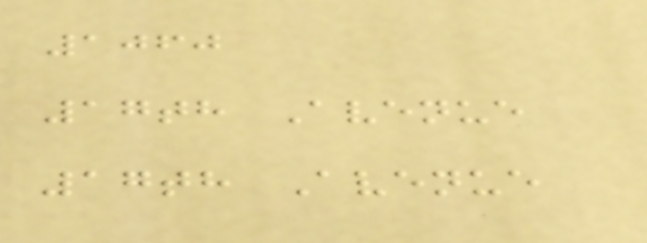1060
17th Avenue
17th Avenue
